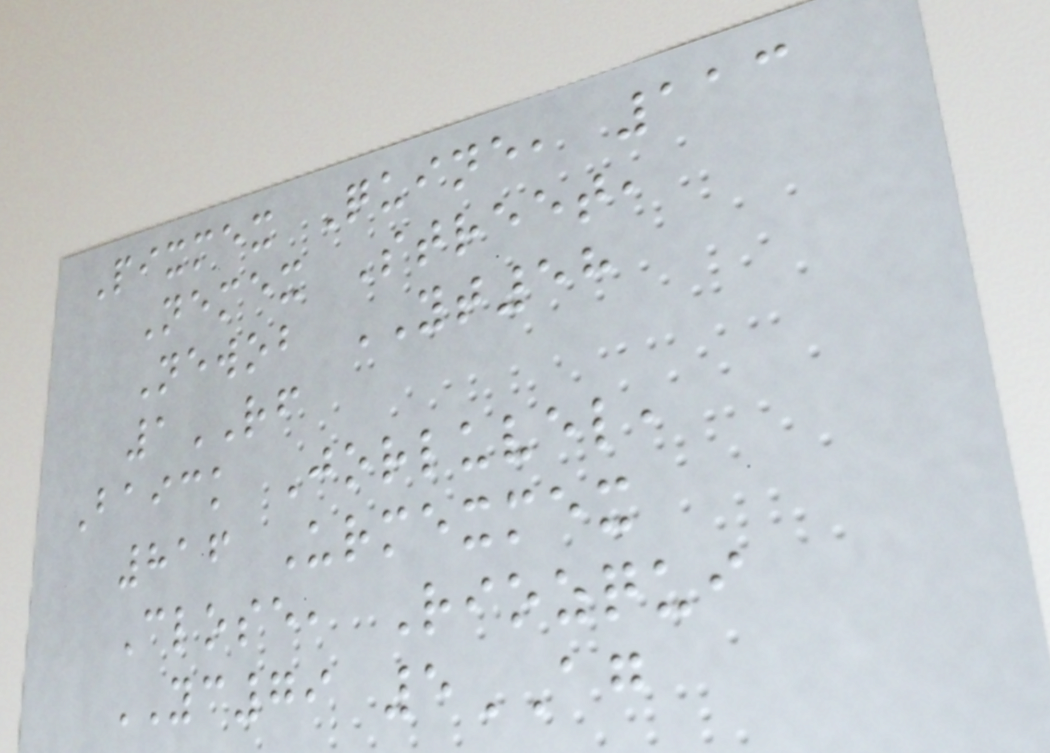Pixmex Quine, 113
Nemex Street,
Newob YT58
1RF
Baick Jorluvel,
816 Urmexmex
Close, Riozqui
YC79 5AG
